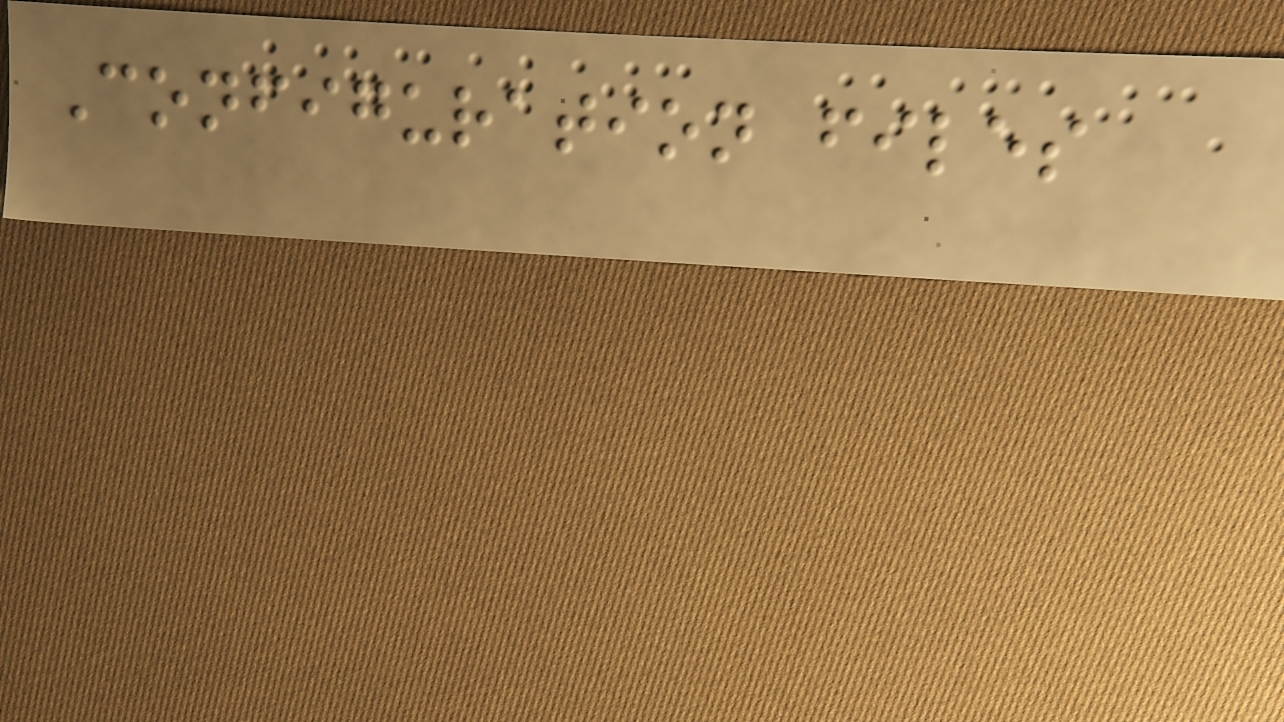Configuration files
